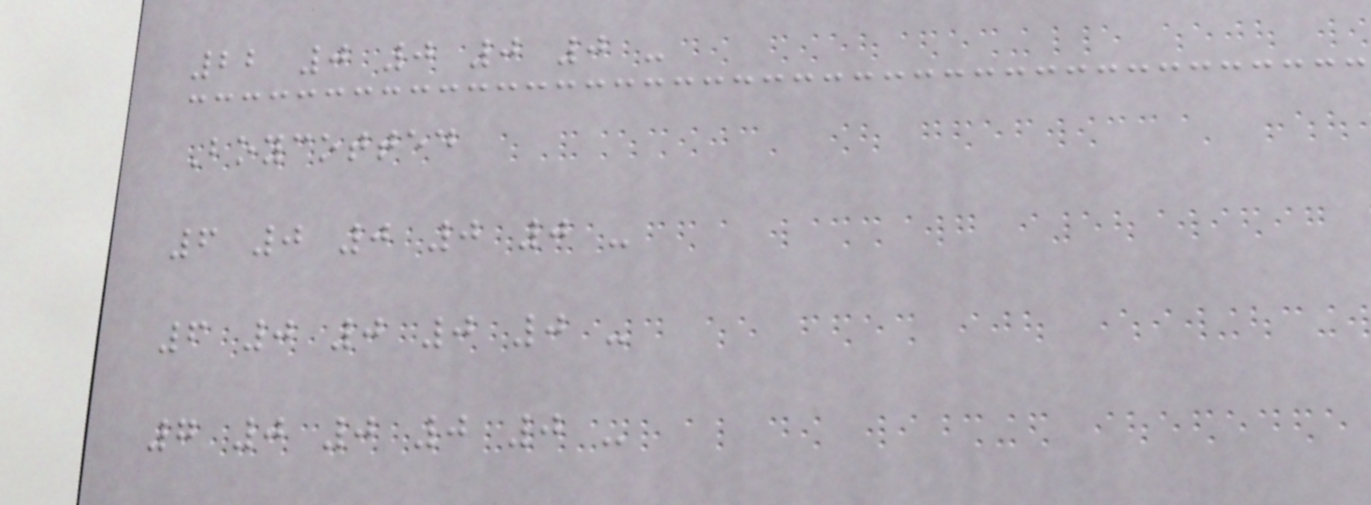22 0 0 0 0 -
Boycotted
6 0 0 0 0 -
6 0 0 0 0 -
7 0 0 0 0 -
